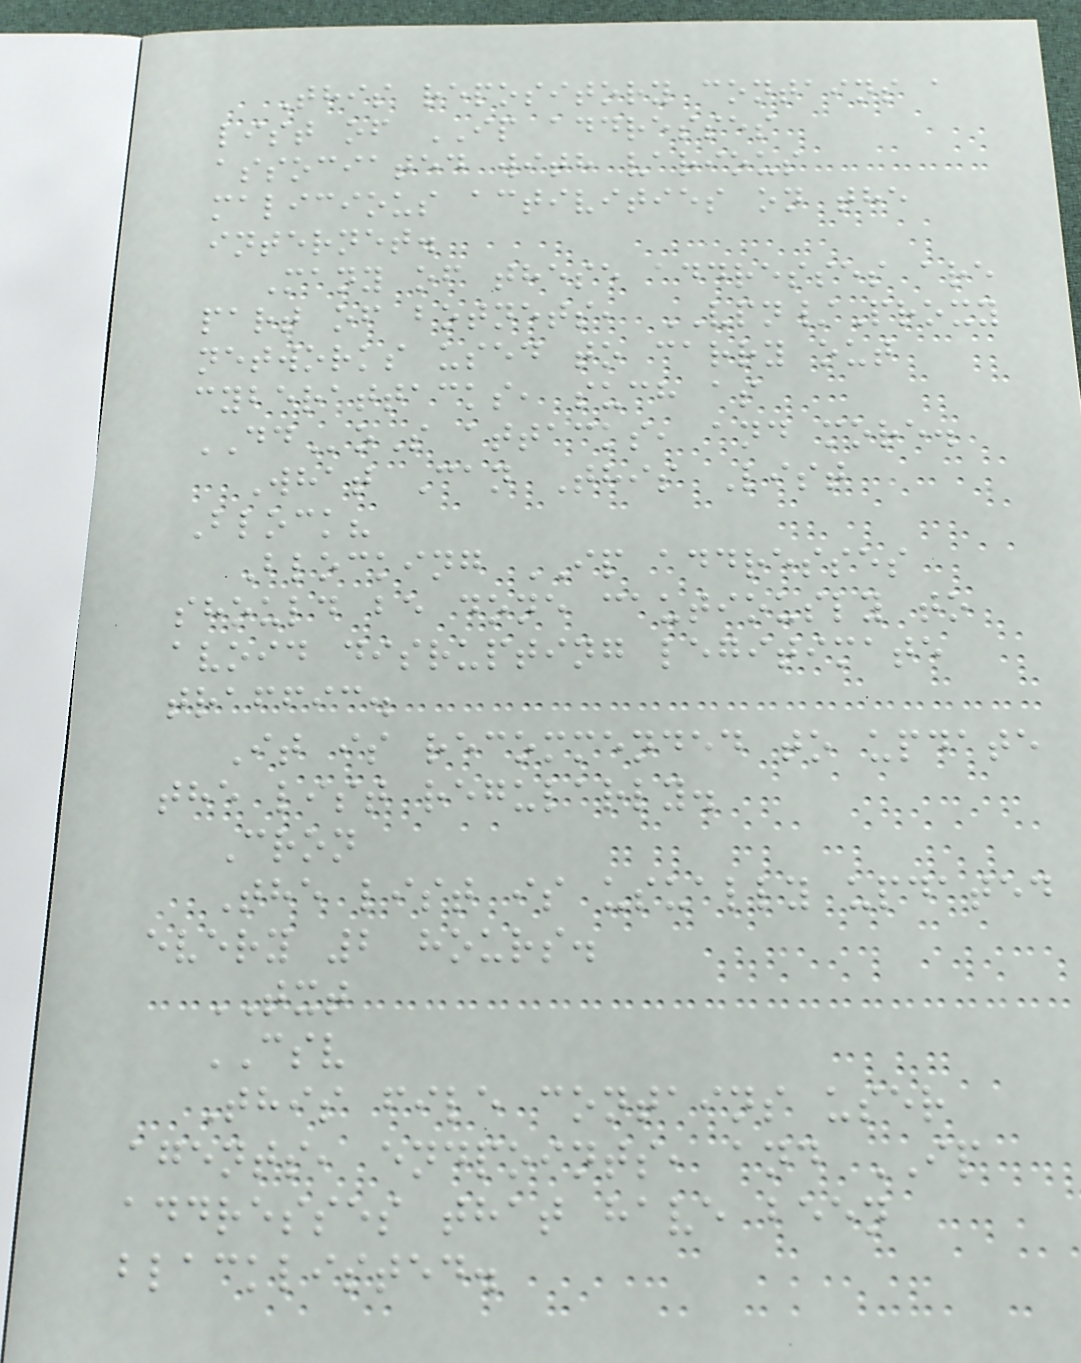This repository contains a
list of IP addresses
associated with various
malicious activities on the
internet.
Many of these addresses are
part of botnets, VPN/Proxy
networks used to carry out
cyberattacks, such as
DDoS attacks, and more.
What Can This List
Block?
Blocking IP addresses
should be done cautiously to
avoid disrupting legitimate
traffic.
It is recommended to update
the list regularly.
Cron
The list is usually updated
every 2 hours.
TXT
CSV
This file contains user
agents, endpoints, and IP
addresses that have been
blacklisted.
